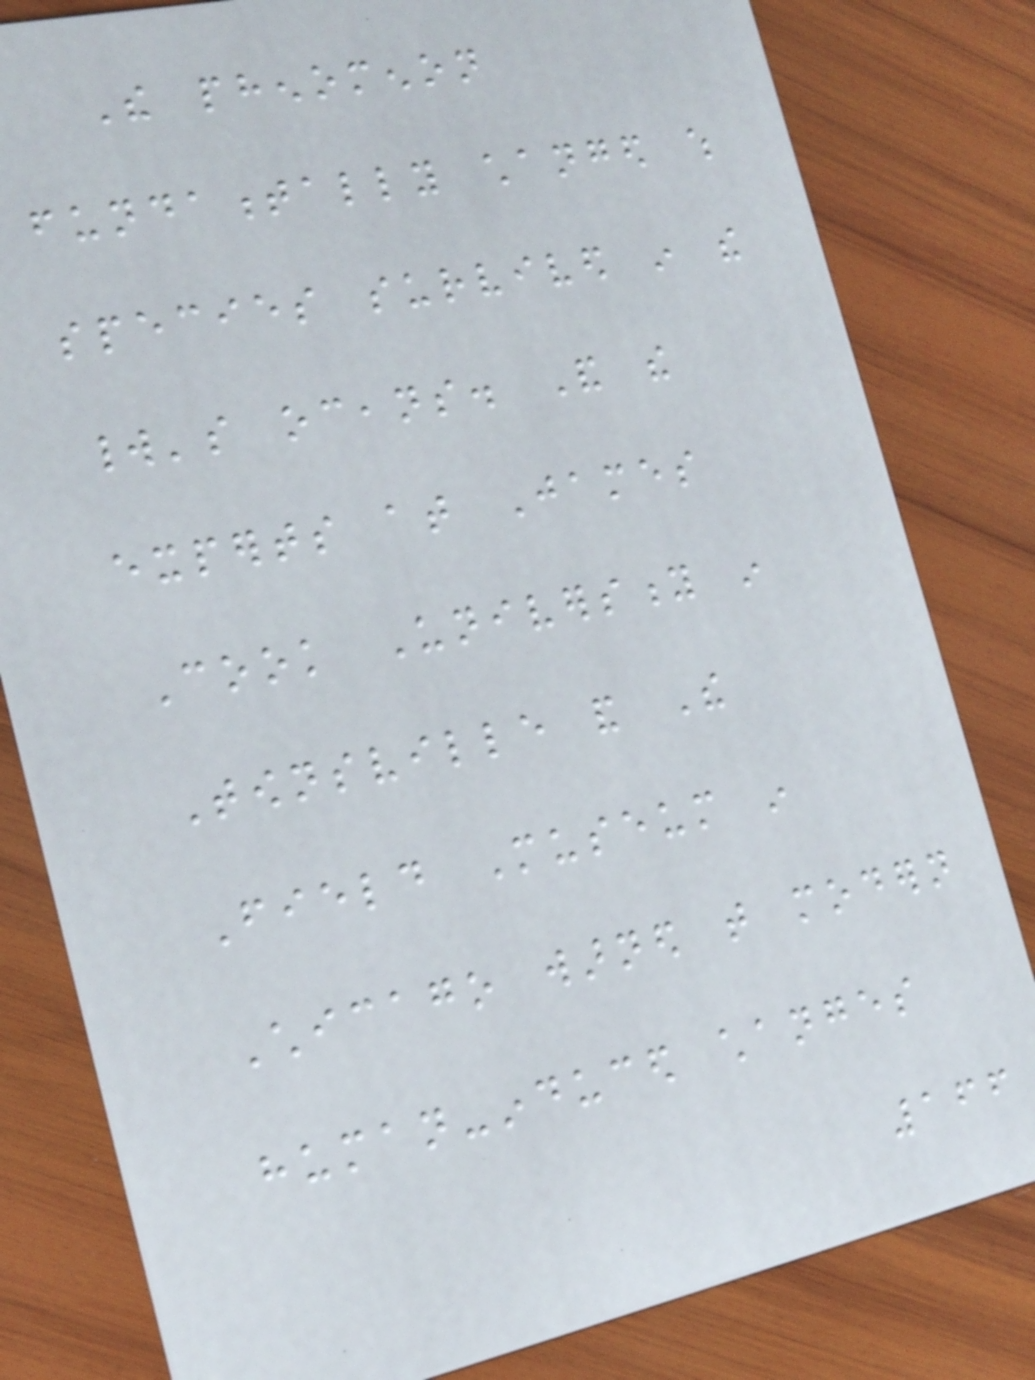The phenomenon
fundamentally changed which
species survived in the
world's oceans. And the
experts at James
Cook University in
Townsville and The
Field Museum in
Chicago warned that modern
human-induced changes
166
